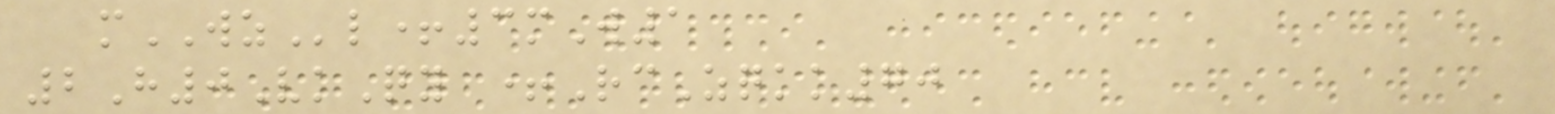mWZl+3mW1
2H0VkQy +RcZqkk70
